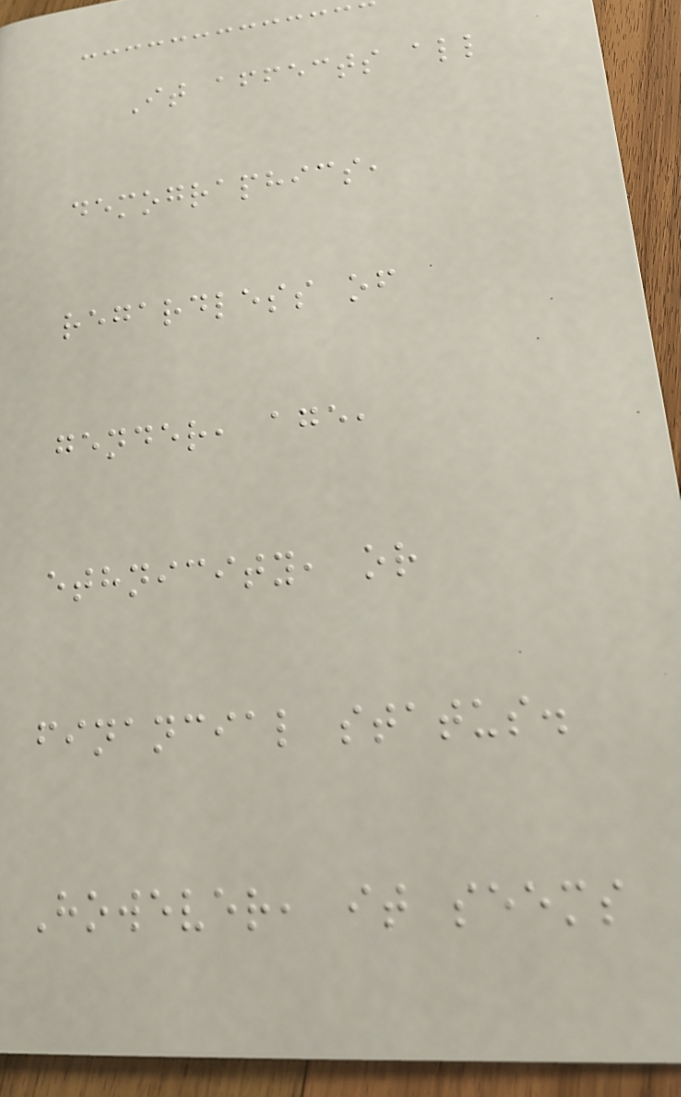It affects all
demographics,
regardless of
gender, age,
ethnicity, or
financial status.
However, it seems
